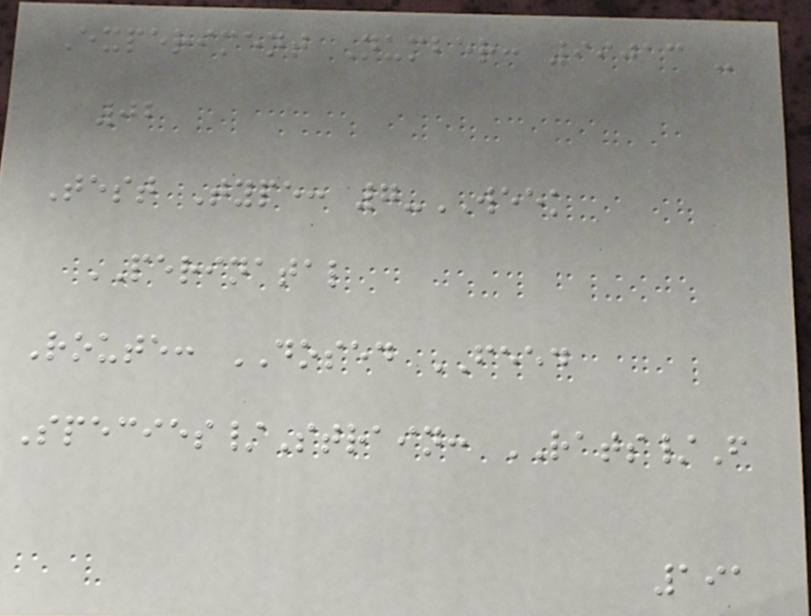Experiment Number: 99013 -
02
Test Type: 7-WEEK
PERINATAL
Route: DOSED FEED
Species/Strain: RATS/F
191
